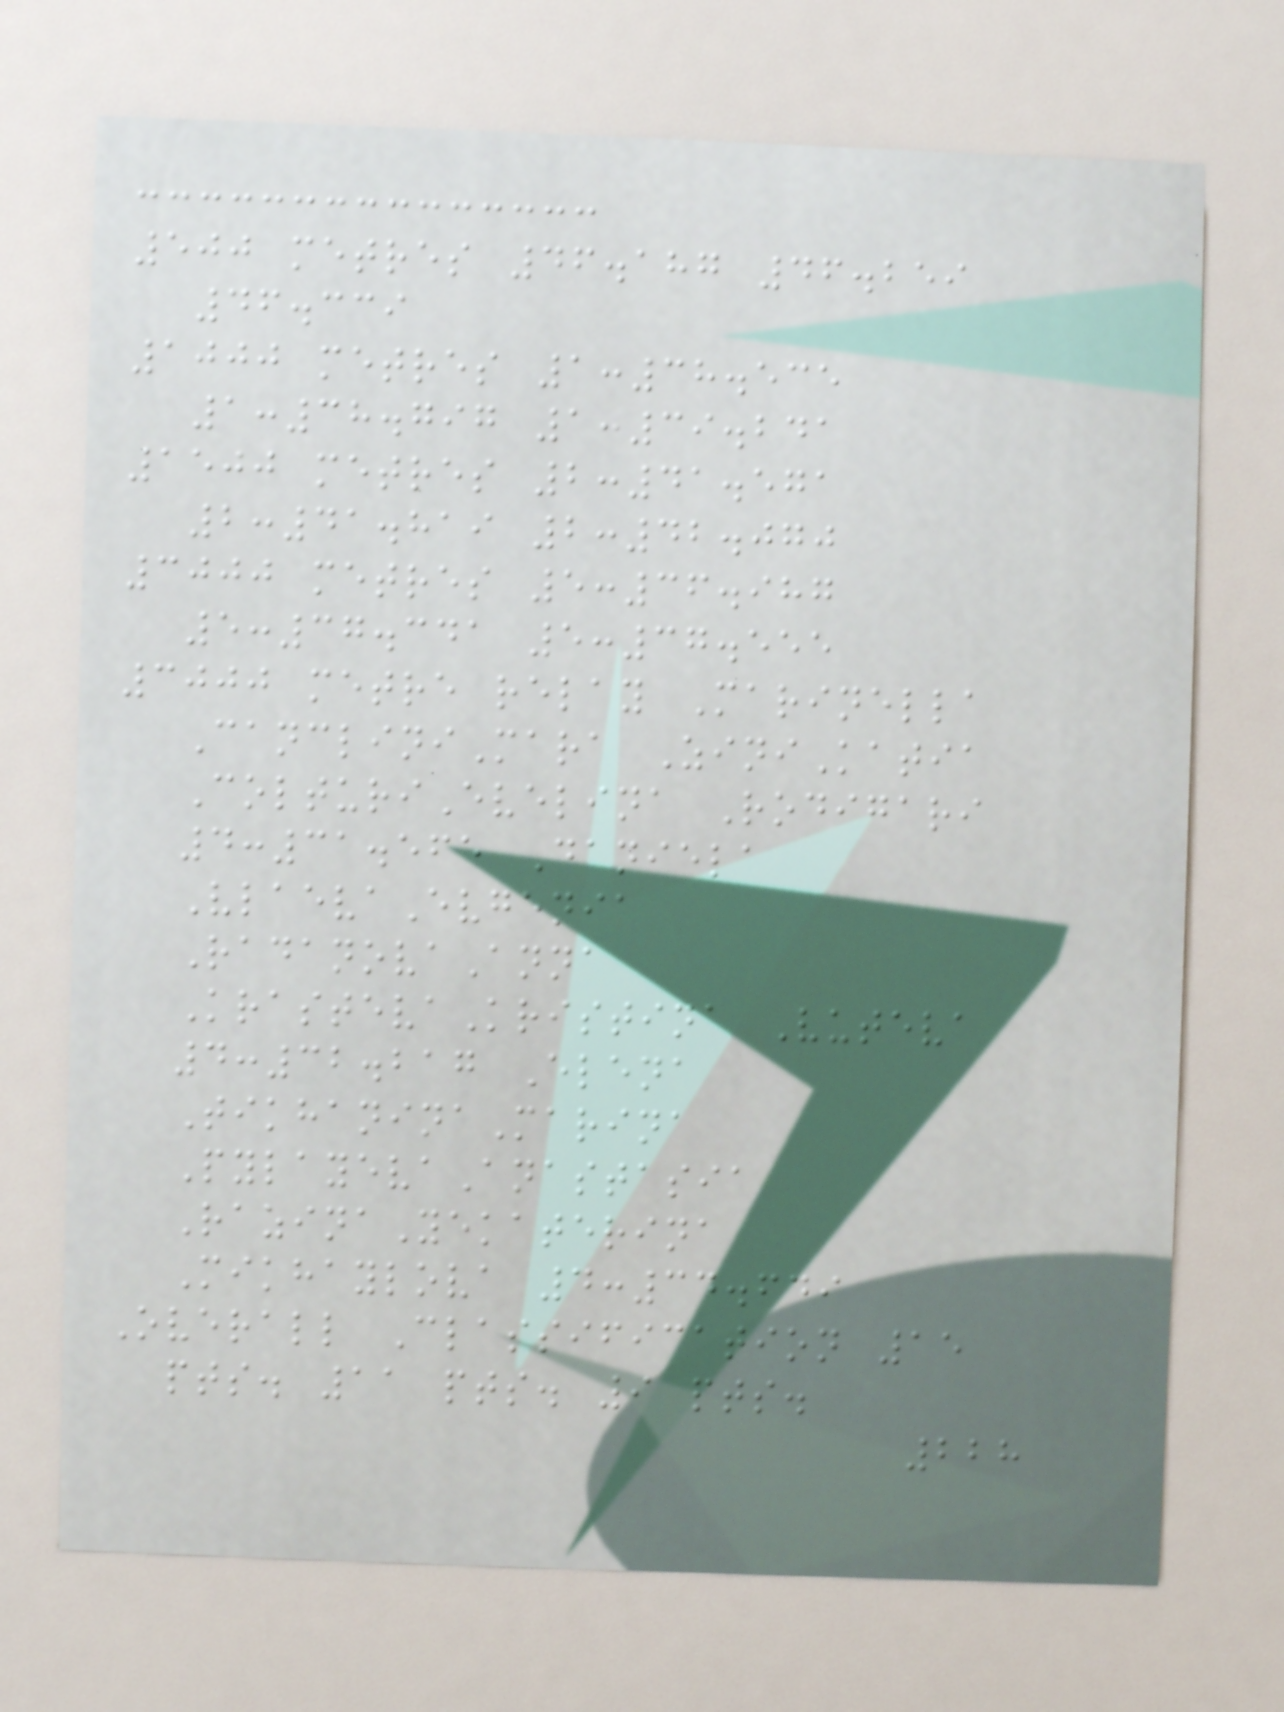500 metres 46.187 46.259
46.339
1000 metres 1:38.535
1:38.797 1:39.241
1500 metres 2:41.571
2:41.819 2:42.070
3000 metres 5:36.987
5:37.341 5:37.555
3000 metre relay Marinella
CancliniMara ZiniKatia
ColturiEvelina Rodigari
4:31.565 Daniela
VlaevaEvgenia
RadanovaAnna
KrastevaKristina Vuteva
4:32.217 Elena
TikhaninaMarina
PylayevaAnastasia
RazinaYekaterina
Mikhaylova 4:34.649
Overall Classification 15
pts. 11 pts. 9 pts.
228
